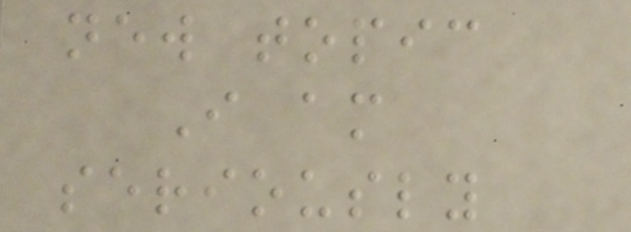new topic
I am
seriously
